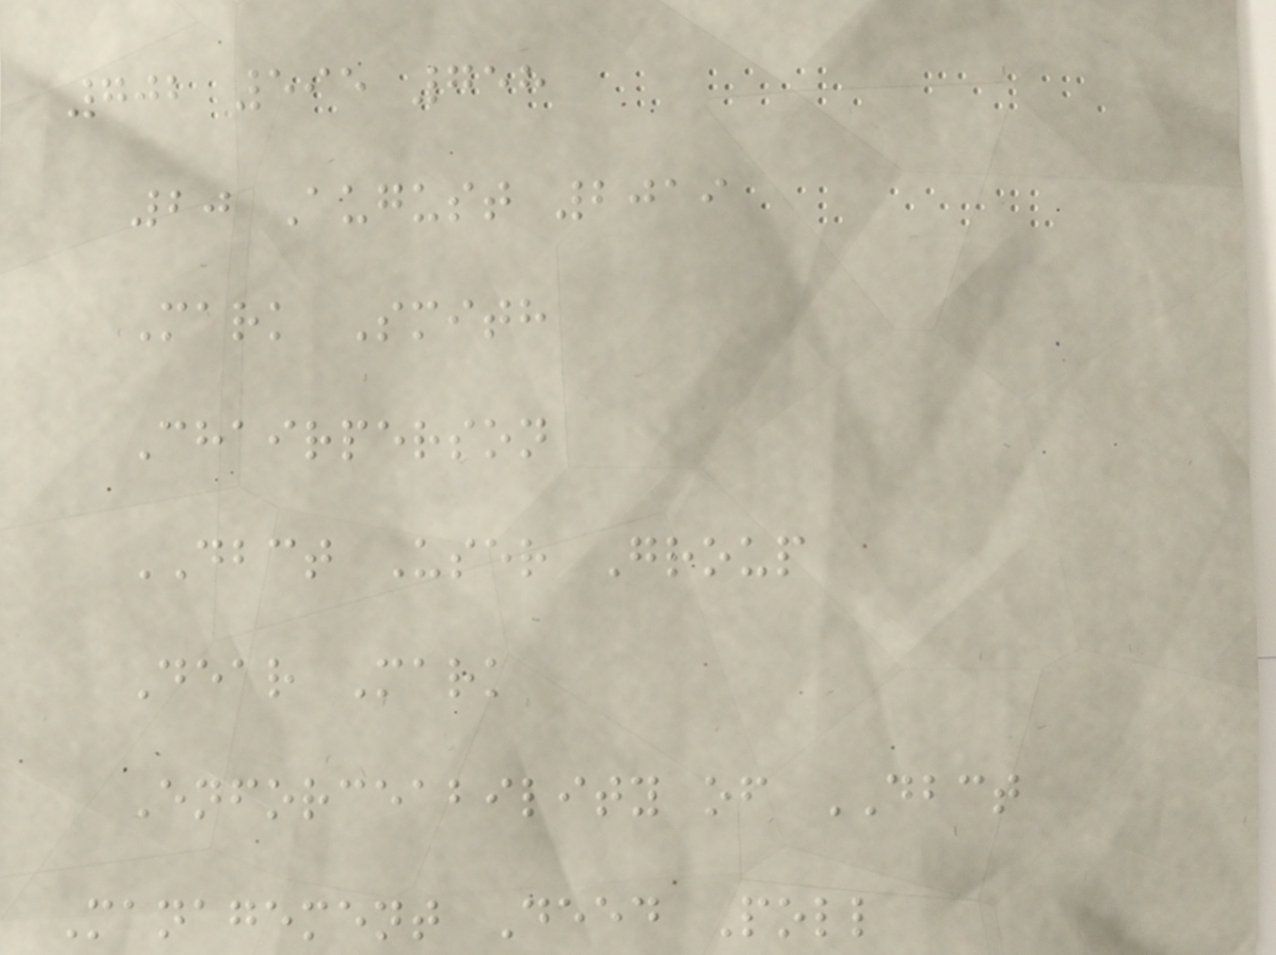702 595 758
20 August 2019
Mark Smith
Chairperson
DBCT User Group
Dear Mark
Enforceability of DBCT
Management Deed Poll
